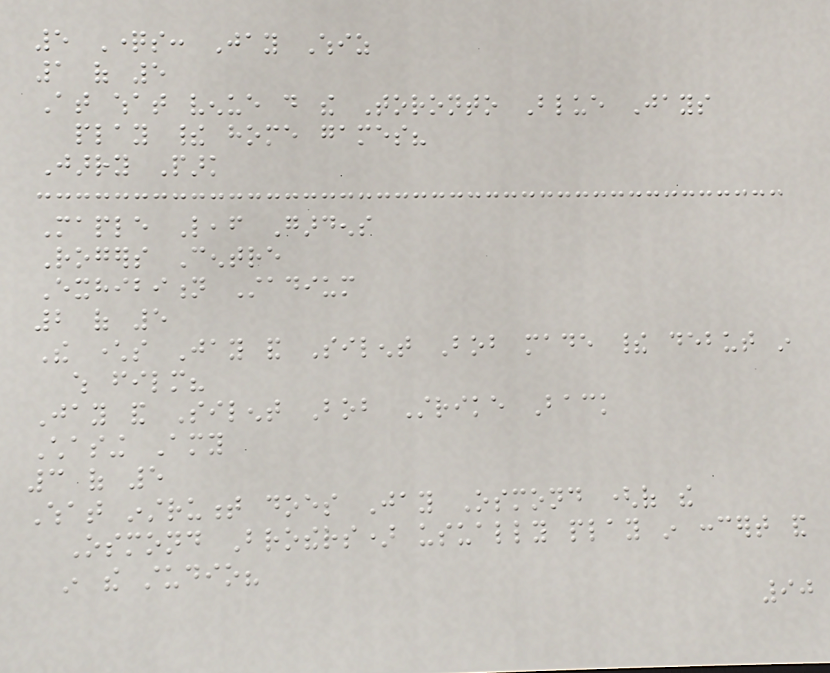5 Questions: Jay Whiz
1 of 5
At what venue do the Toronto Blue Jays
play their home games?
Jarry Park
Maple Leaf Gardens
Rogers Centre
Exhibition Stadium
2 of 5
The characters Jay and Silent Bob made their debut in
which film?
Jay and Silent Bob Strike Back
Chasing Amy
3 of 5
What instrument does Jay Osmond (of the
Osmond Brothers) usually play in concert and
in the studio?
90
